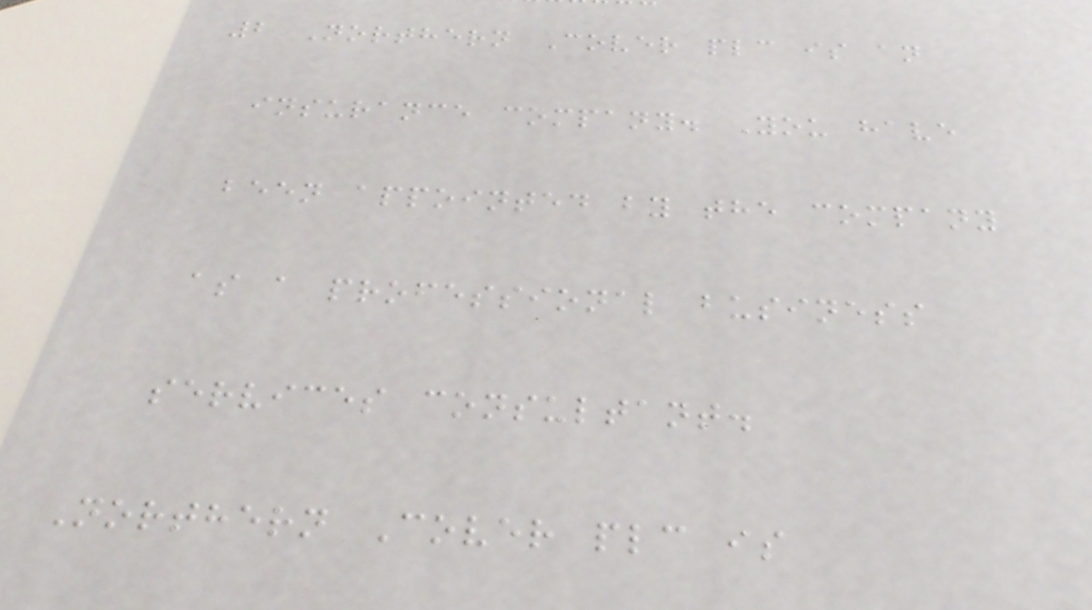2 Northern Cover plc is an
insurance company. You have
been appointed by the company
as a professional business
services consultant.
Northern Cover plc is
